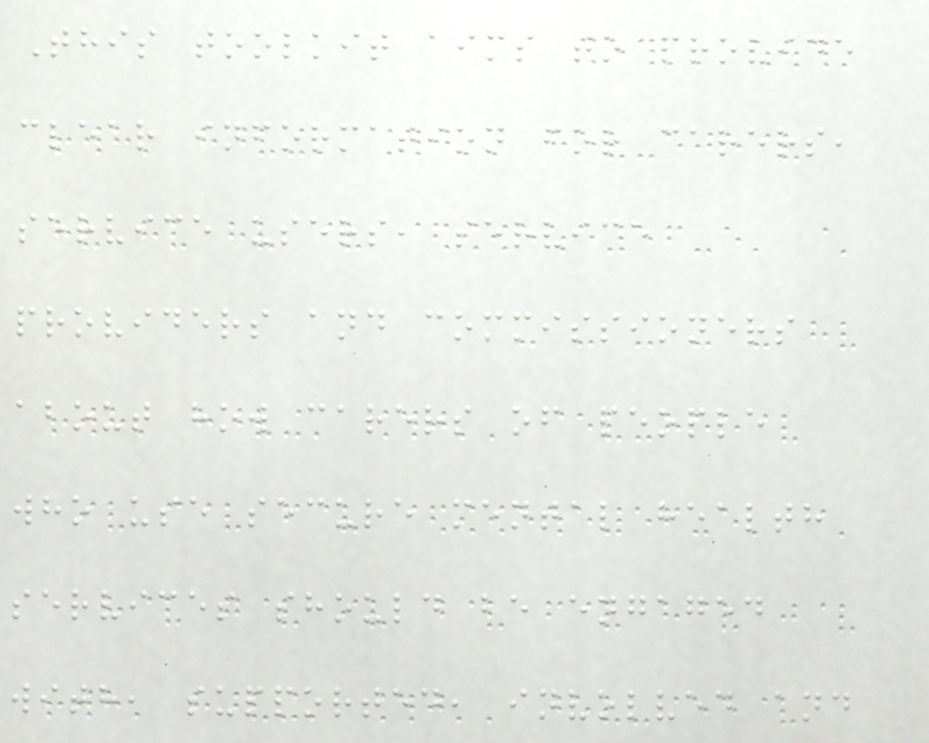This toolkit aims to provide
clear information for carers,
service users, service
providers and commissioners
about how carers of people
who use secure mental health
services should be engaged
with, supported, involved and
